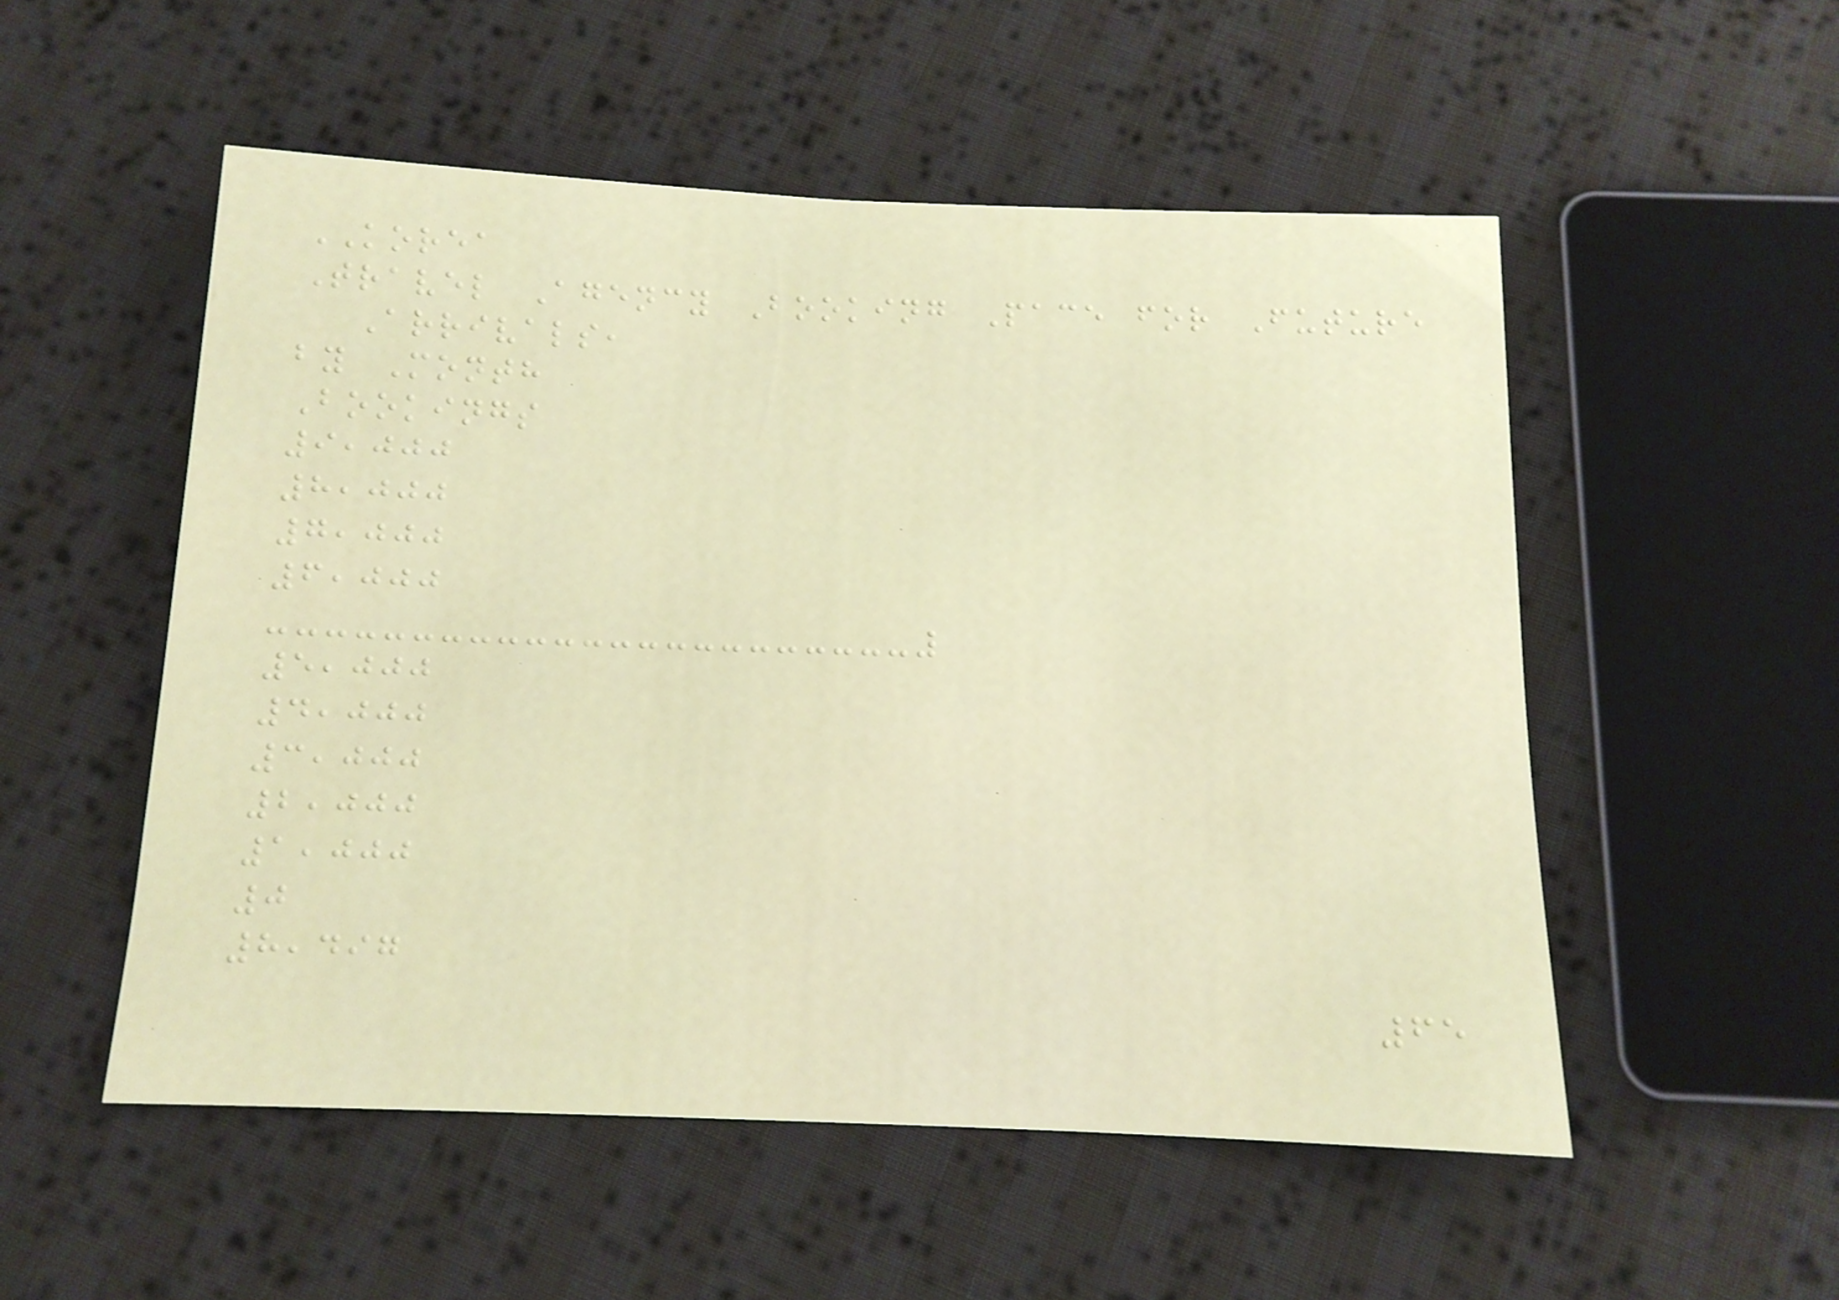KOREA
Travel Agency Booking Pace for Future
Arrivals,
by Month
Bookings
9,000
8,000
7,000
6,000
5,000
4,000
3,000
2,000
1,000
0
8,497
65
